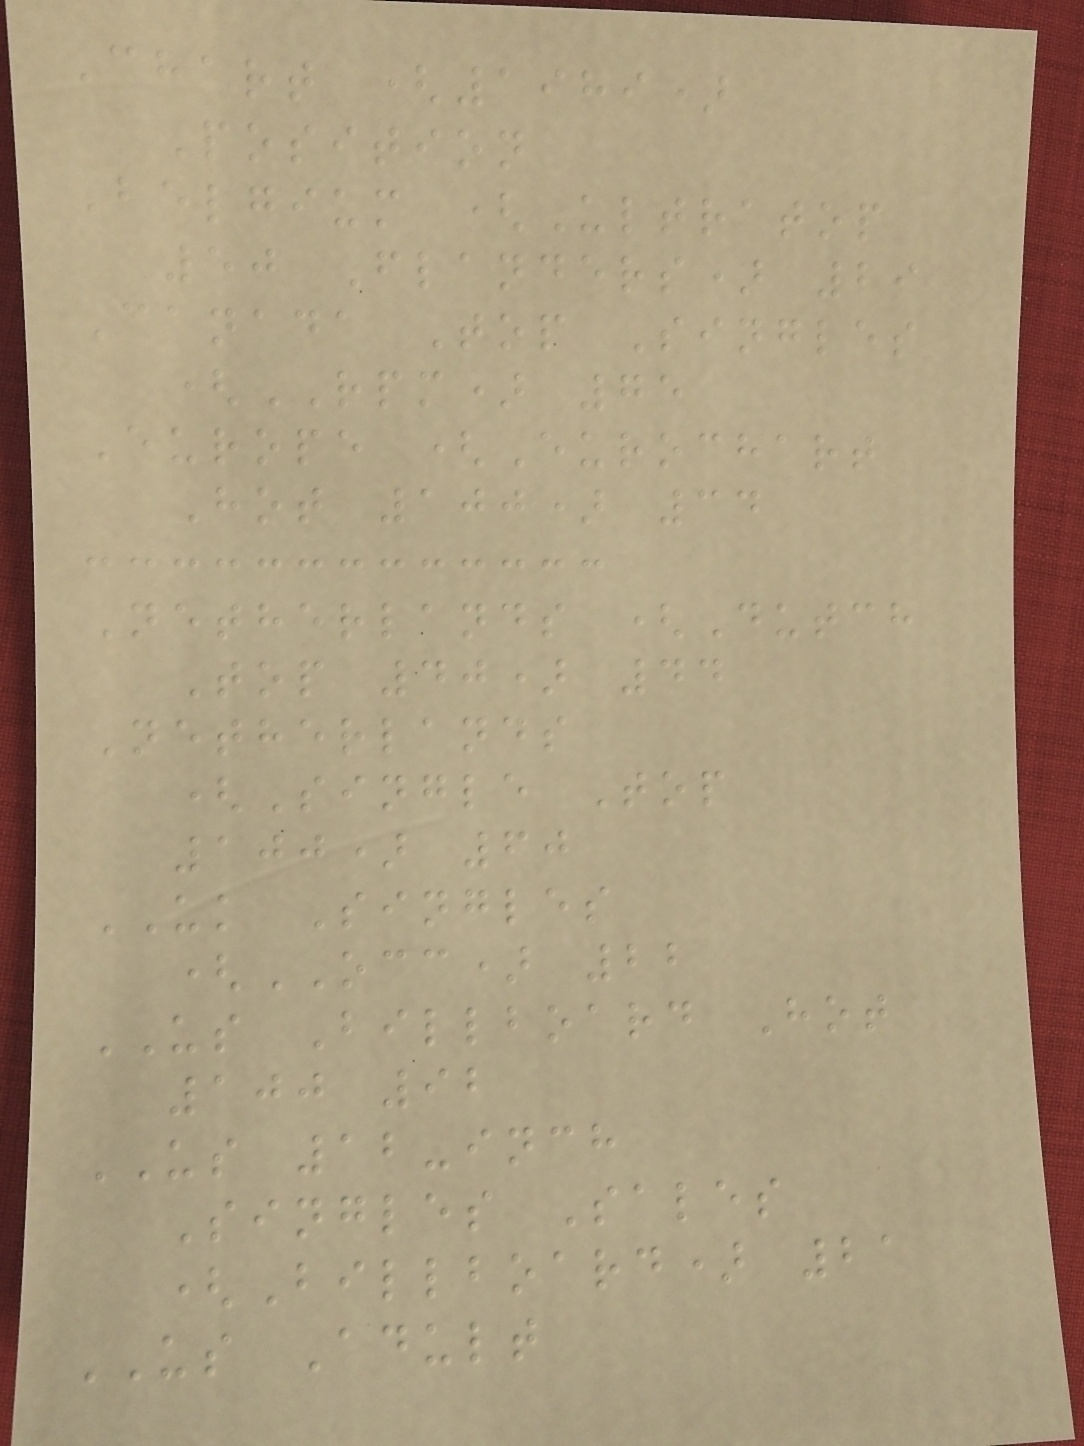Chart (1989)
Position
Belgium (Ultratop
50 Flanders) 29
Canada Top Singles
(RPM) 75
Europe (Eurochart
Hot 100) 34
Netherlands (Dutch
Top 40) 44
Netherlands
(Single Top
100) 60
UK Singles
(OCC) 22
US Billboard Hot
100 92
US 12-inch
Singles Sales
(Billboard) 21
US Adult
